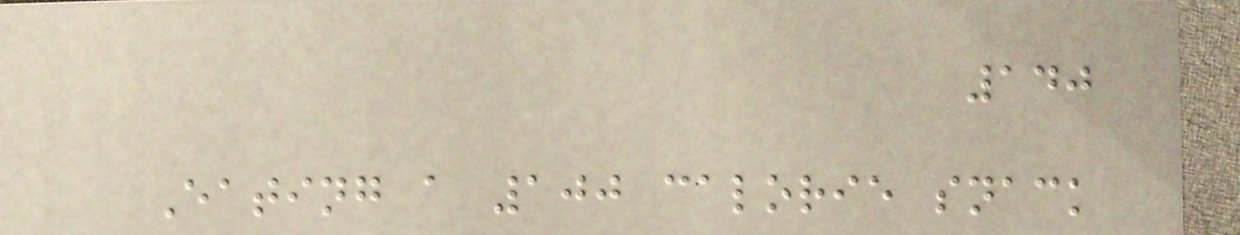140
Eating a 100 calorie snack
